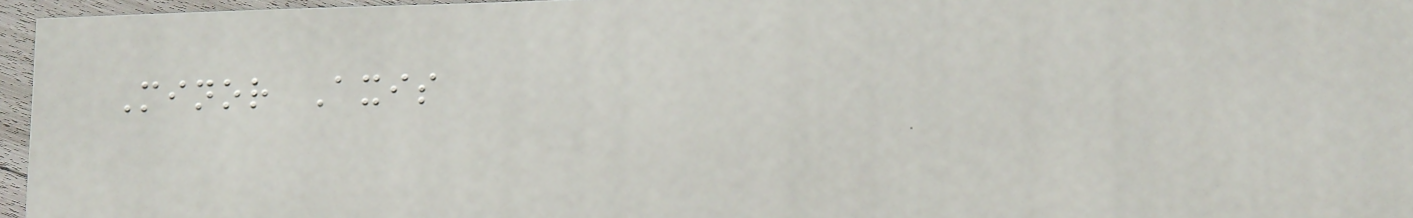Minor Axis
